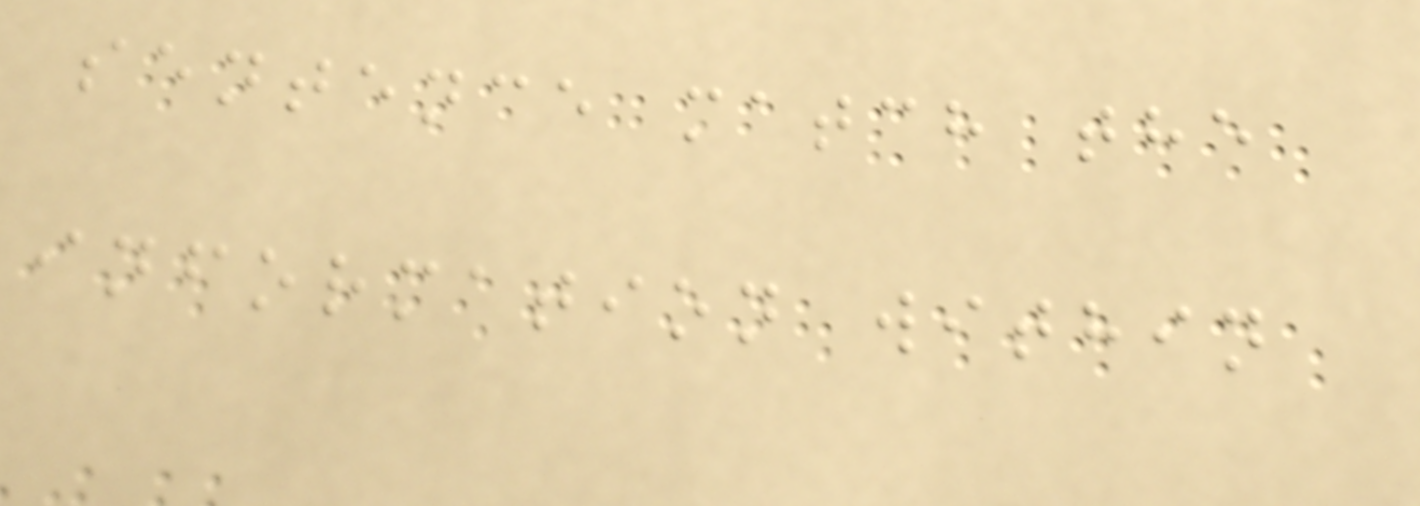sentence match the
information within
